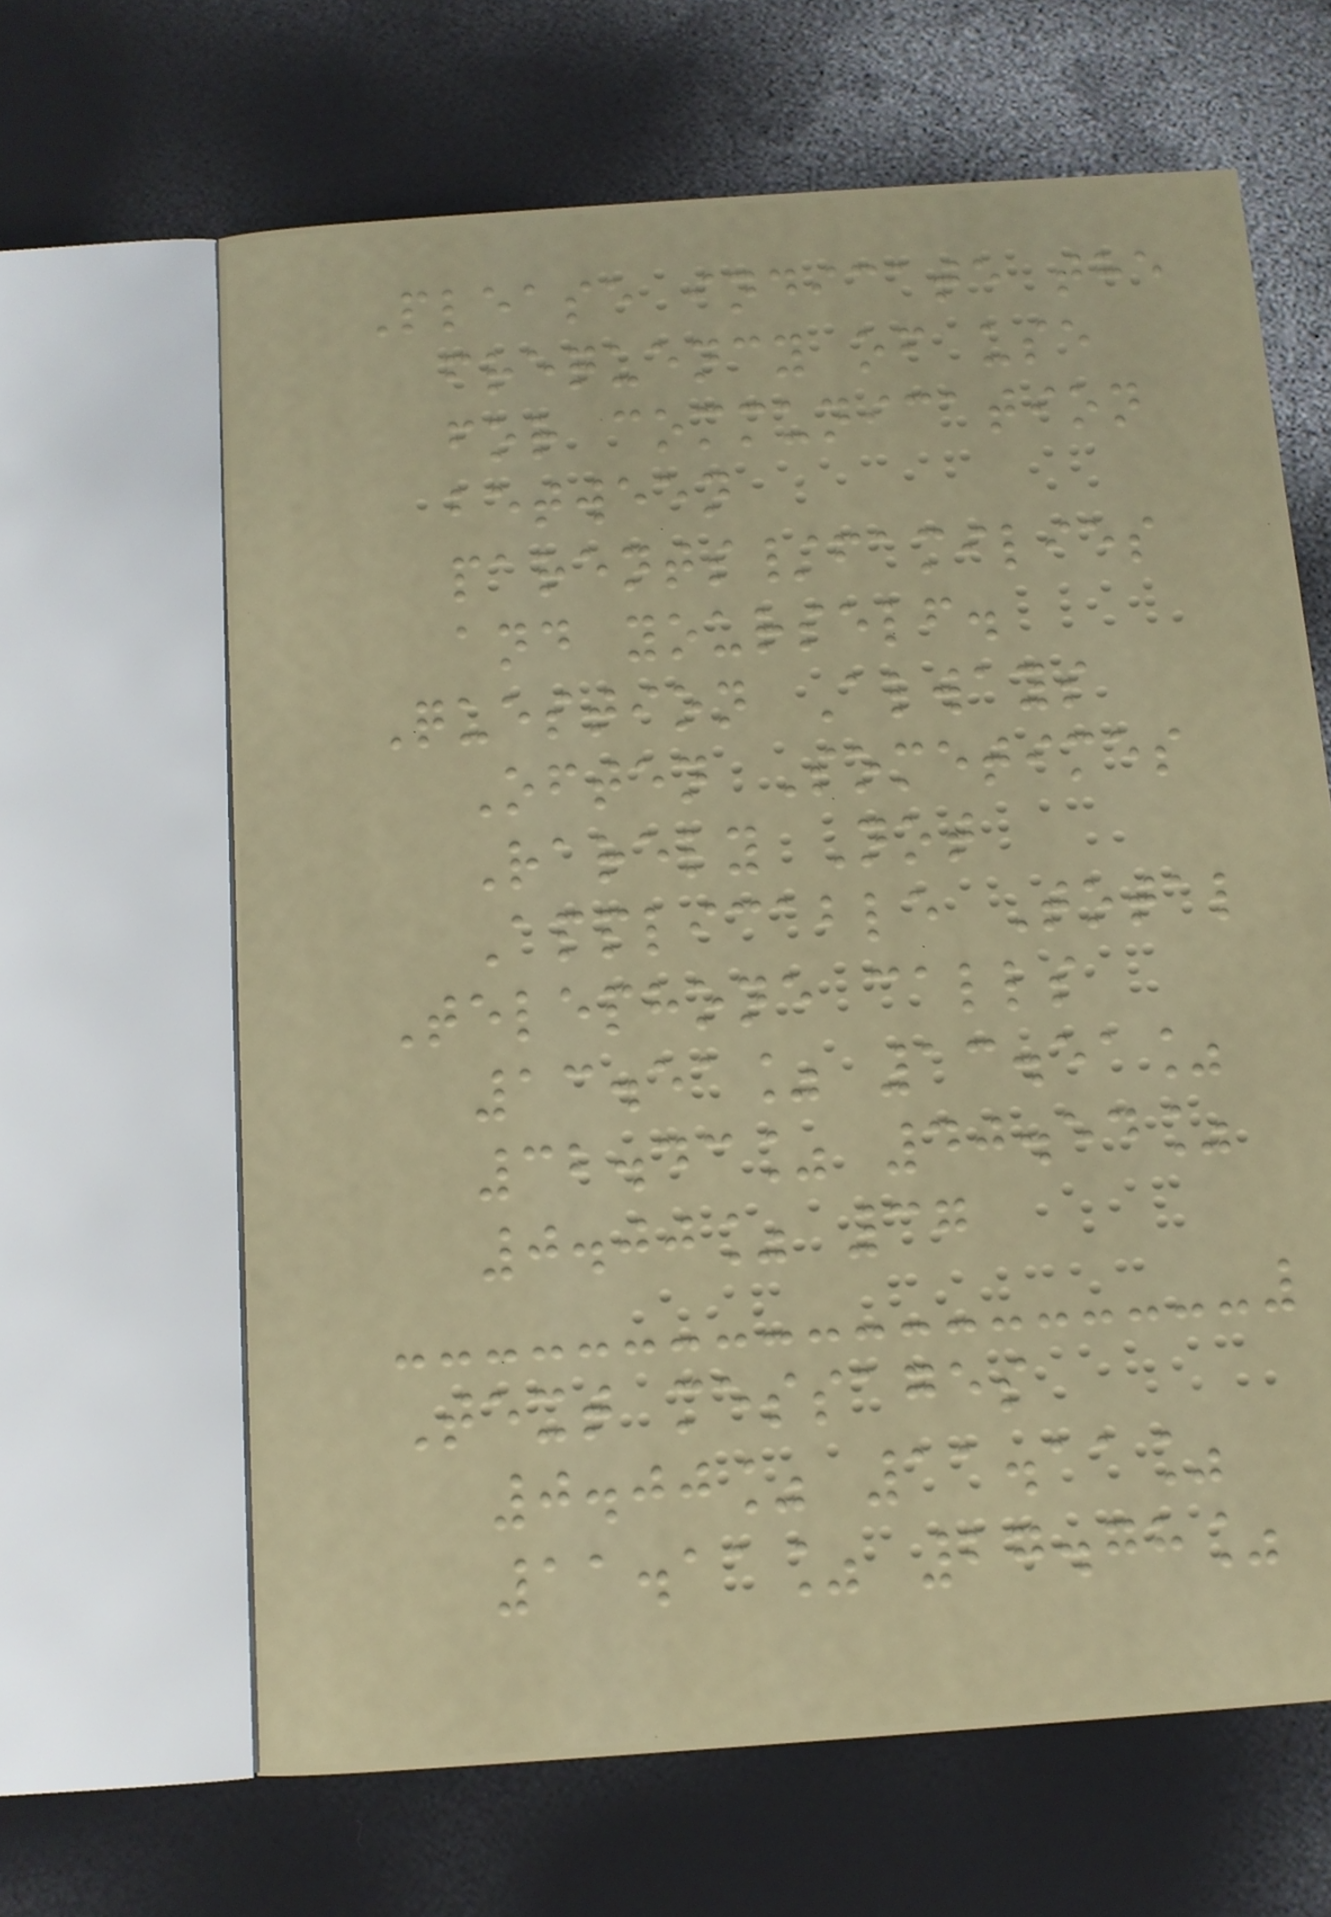Please indicate the
frequency of use
for communication
between
parents/families
and yourself.
Question Always
Often Sometimes
Rarely Not
Applicable Total
Telephone calls
13.51% 13.51%
32.43% 40.54%
0.00% 37
Text messages
0.00% 11.11%
11.11% 27.78%
